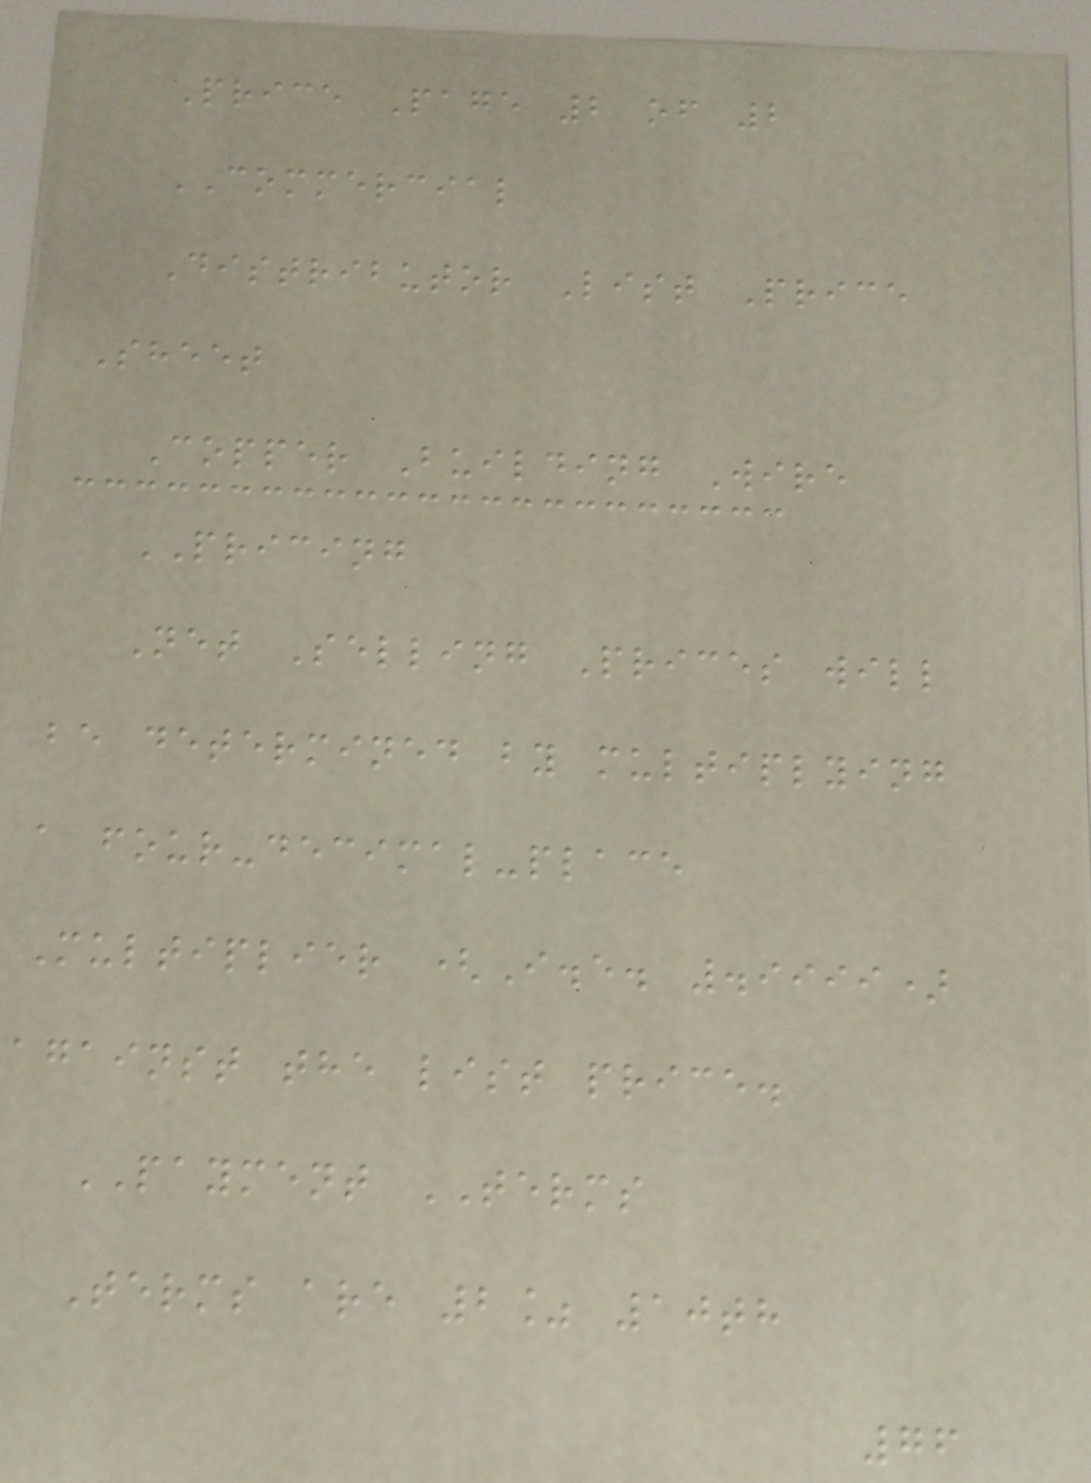Price Page 2 of 2
COMMERCIAL
Distributor List Price
Sheet
Copper Building Wire
PRICING
Net Selling Prices will
be determined by multiplying
a four-decimal-place
Multiplier (I.e. .9999)
against the list price.
PAYMENT TERMS
Terms are 2% 10th
76
